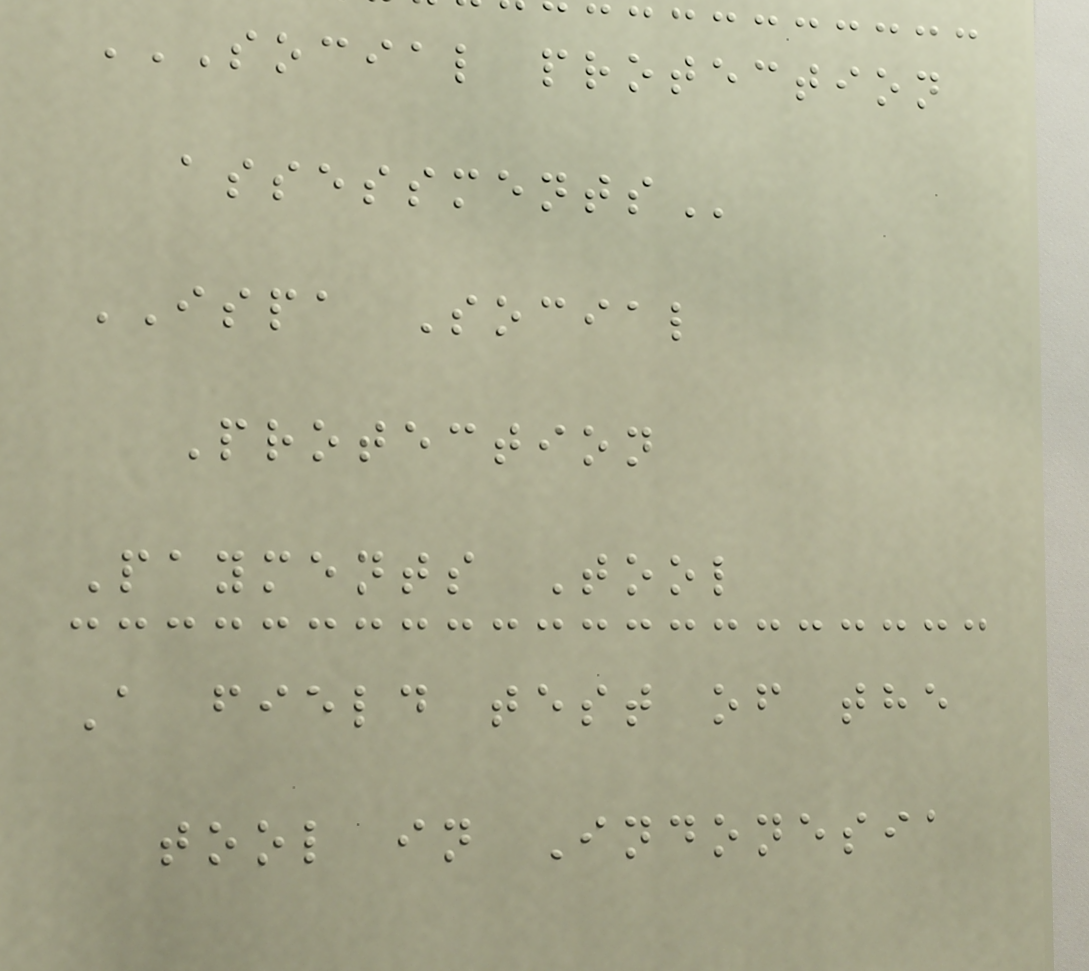SOCIAL PROTECTION
ASSESSMENTS
ISPA Social
Protection
Payments Tool
A field test of the
tool in Indonesia
